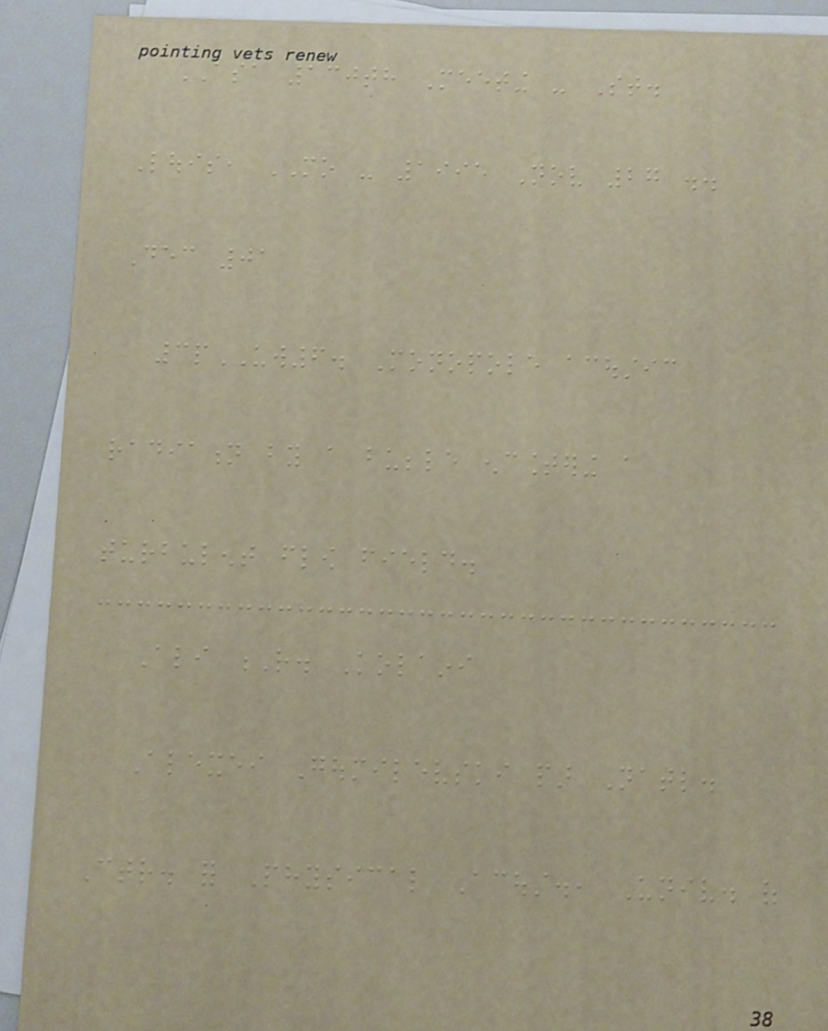ASA 130th Meeting - St.
Louis, MO - 1995 Nov 27 ..
Dec 01
3pUW6. Monopole acoustic
radiation by a bubble encountering a
turbulent flow field.
Ali R. Kolaini
Alexei Goumilevski par Natl.
Ctr. for Physical Acoust., Univ. of
